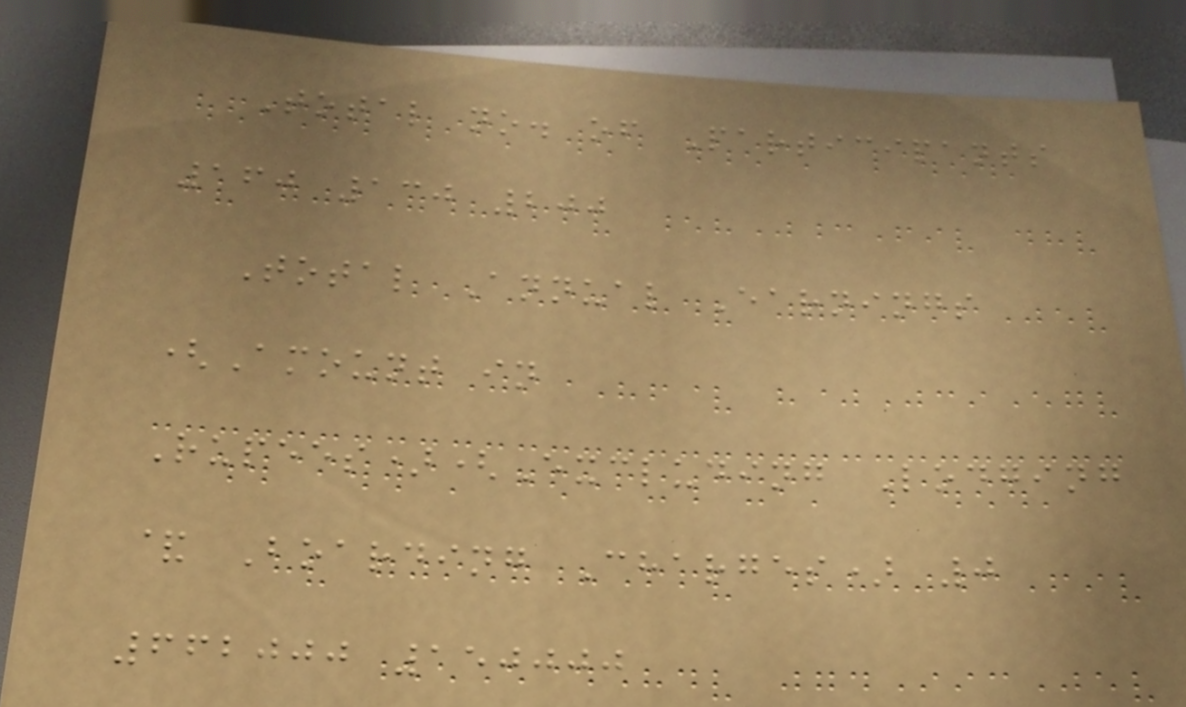Total no. of Participants
160 130 200
Total Annual Earnings
(Amount in
Rupees)(Excluding Lodging
& Boarding Charges) 0
662000 150000
